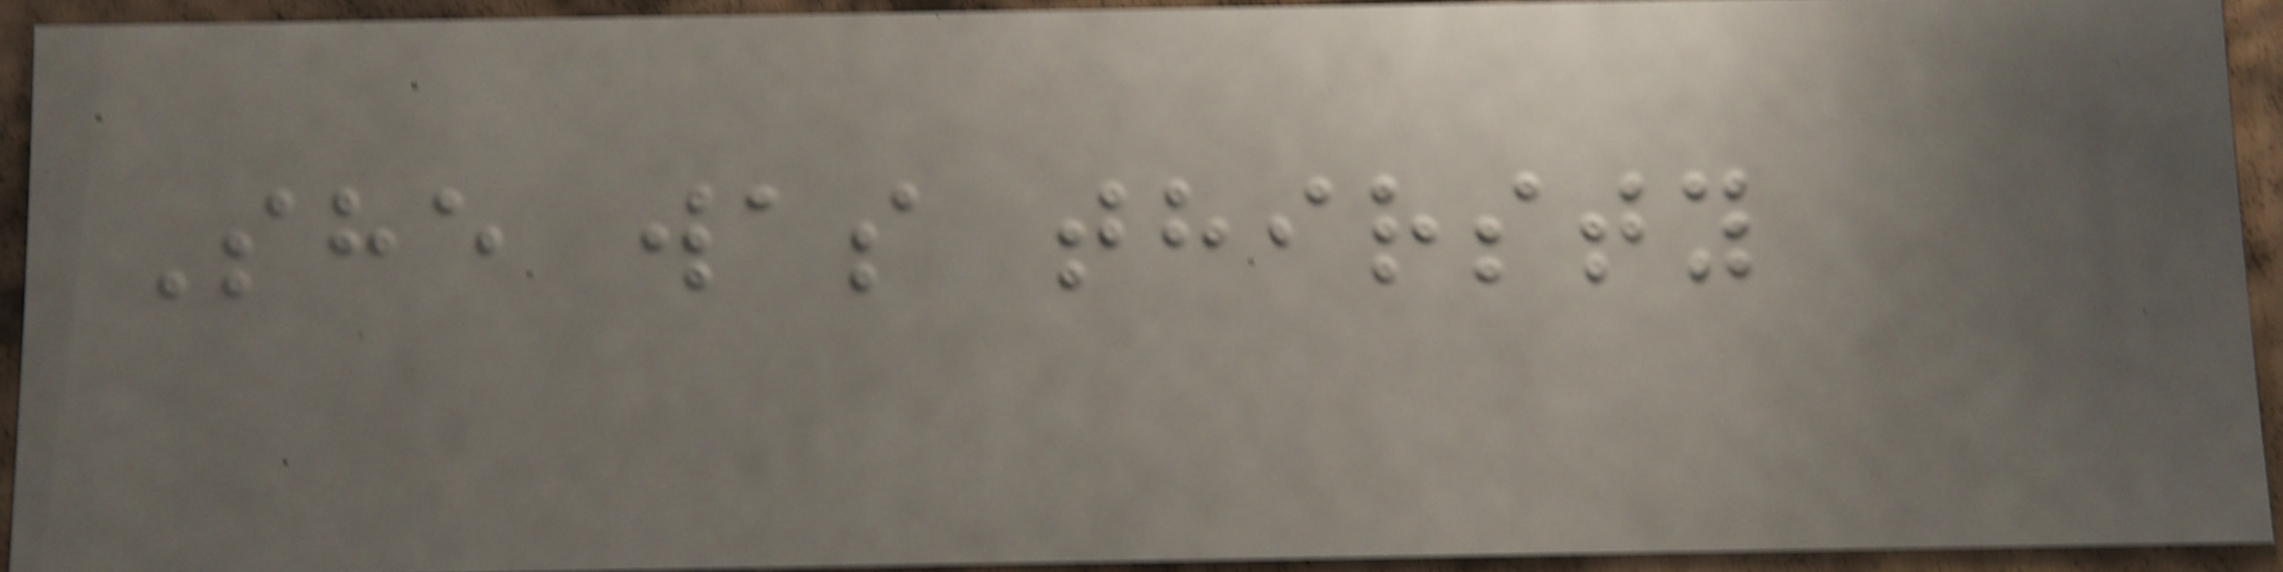She was thirsty
